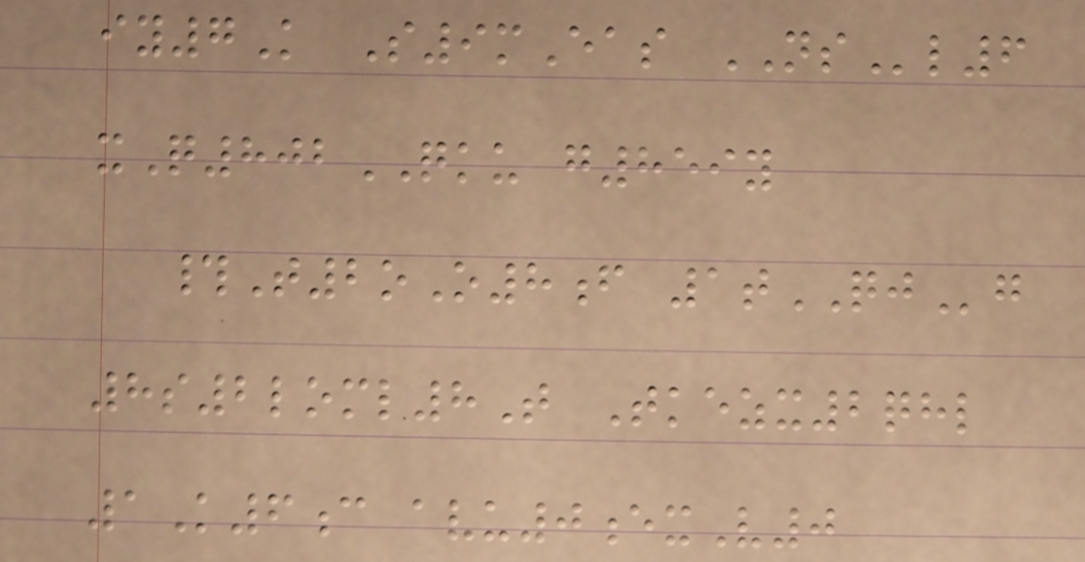iy7K S9mEas NSl6
xQ802QKU g859y
#T2oO8f 1tQJg
8s2loml8T Tkezx2qhl
1K6c avu0exV0
